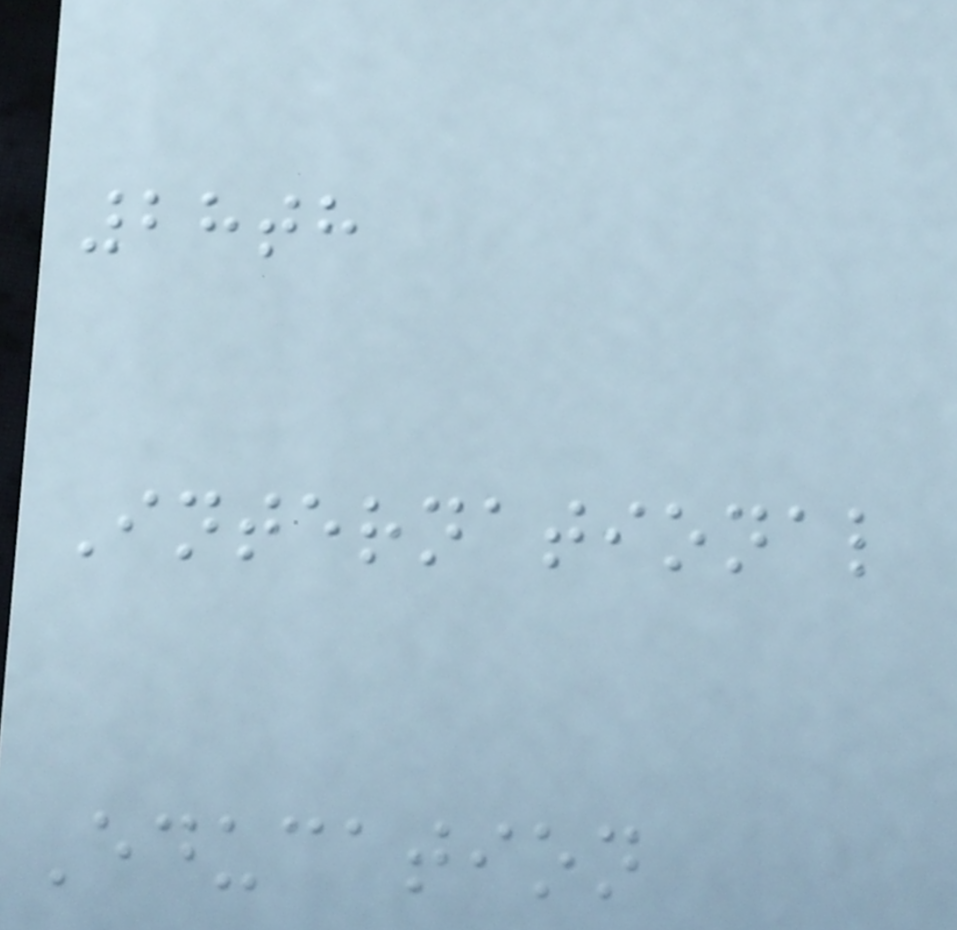28th
International
Education
